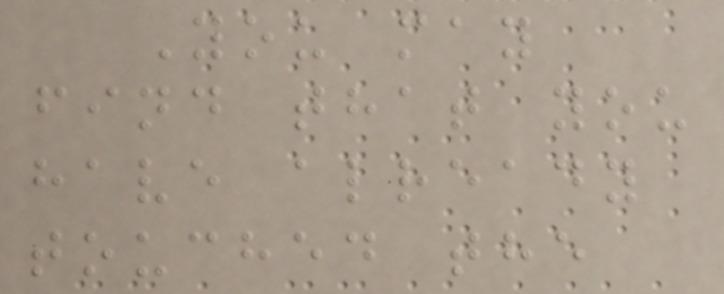You may
find that you
have already
touched the
